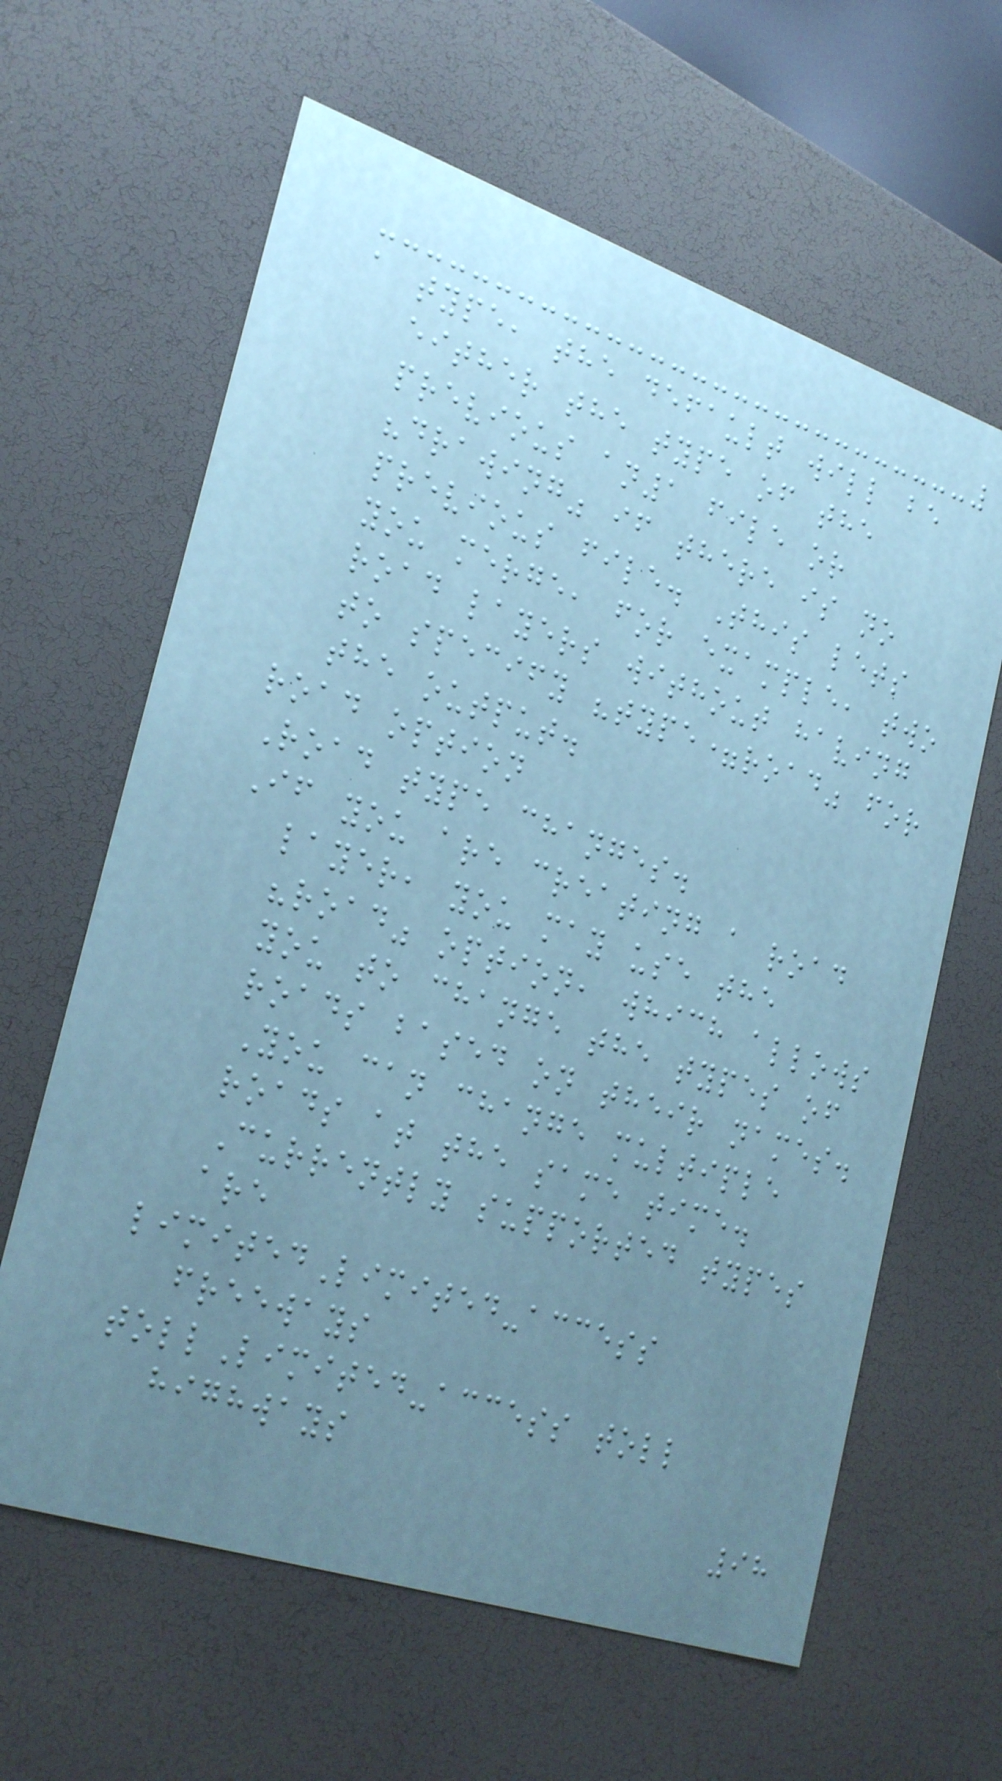a type, the default will be
either the type of the
previous an1 file or
"drawing" if there is no
previous file. This lets
you merge, for example, two
road layers without having
to specify "type=road" for
the output.
road option
Road type changes.
If you are creating a road
layer, you may use the
"road" option, which allows
you to change the types of
roads based on their names.
You can change multiple
roads at the same time.
Currently supported types
are
limitedLimited-access
freeways
tollLimited-access toll
highways
98
